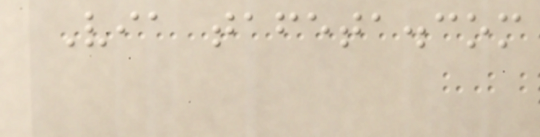Via tafeta.com
